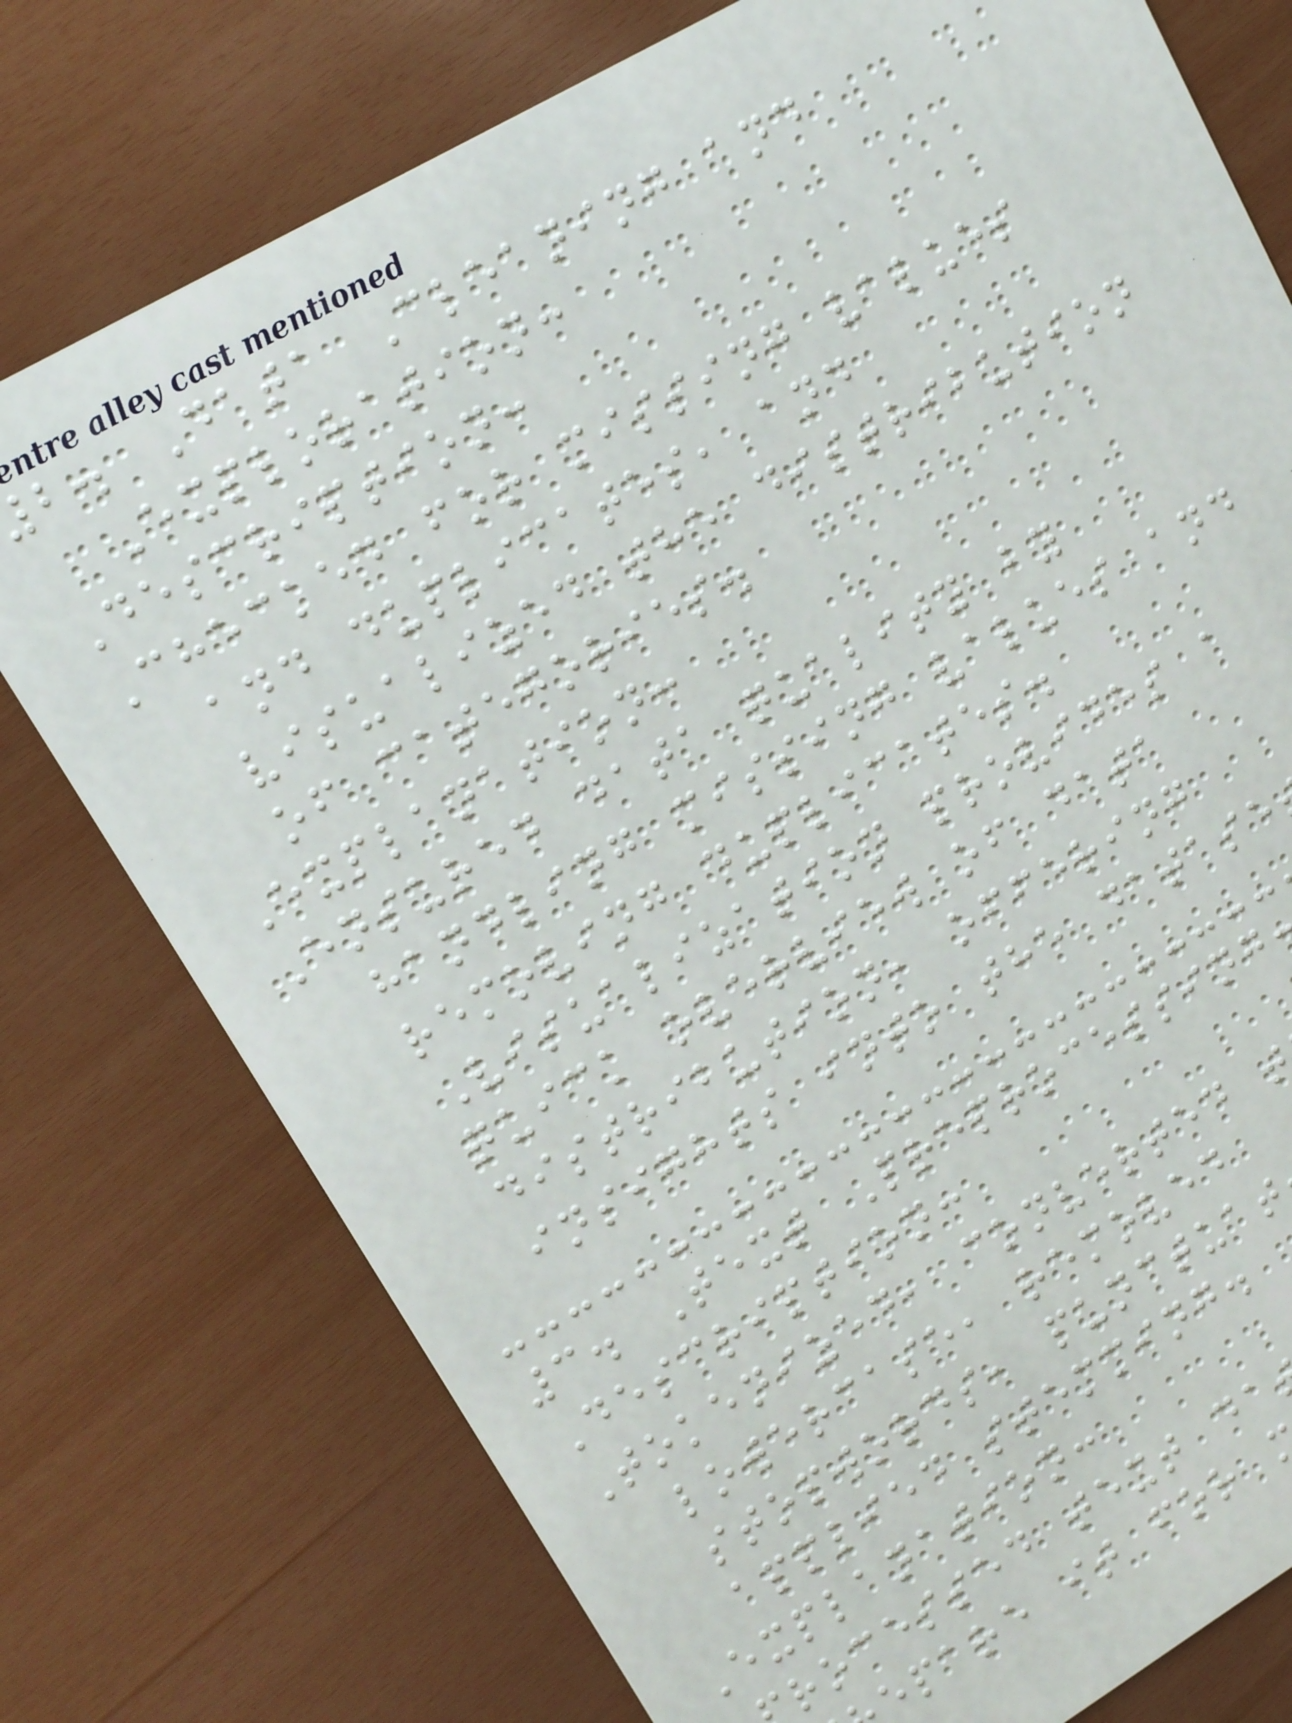b. Data Cleaning and
Exploration:
Description:
Checked for missing values
and duplicates, and
visualized the distribution
of categories.
Explanation:
Ensured data quality by
handling missing values and
removing duplicates.
Visualization provides a
quick overview of data
distribution, offering
insights into the datase
3. Text Preprocessing
Description:
Tokenized, converted
lowercase, removed
stopwords, punctuat
applied stemming.
Explanation:
rocessed text da
epare it for
